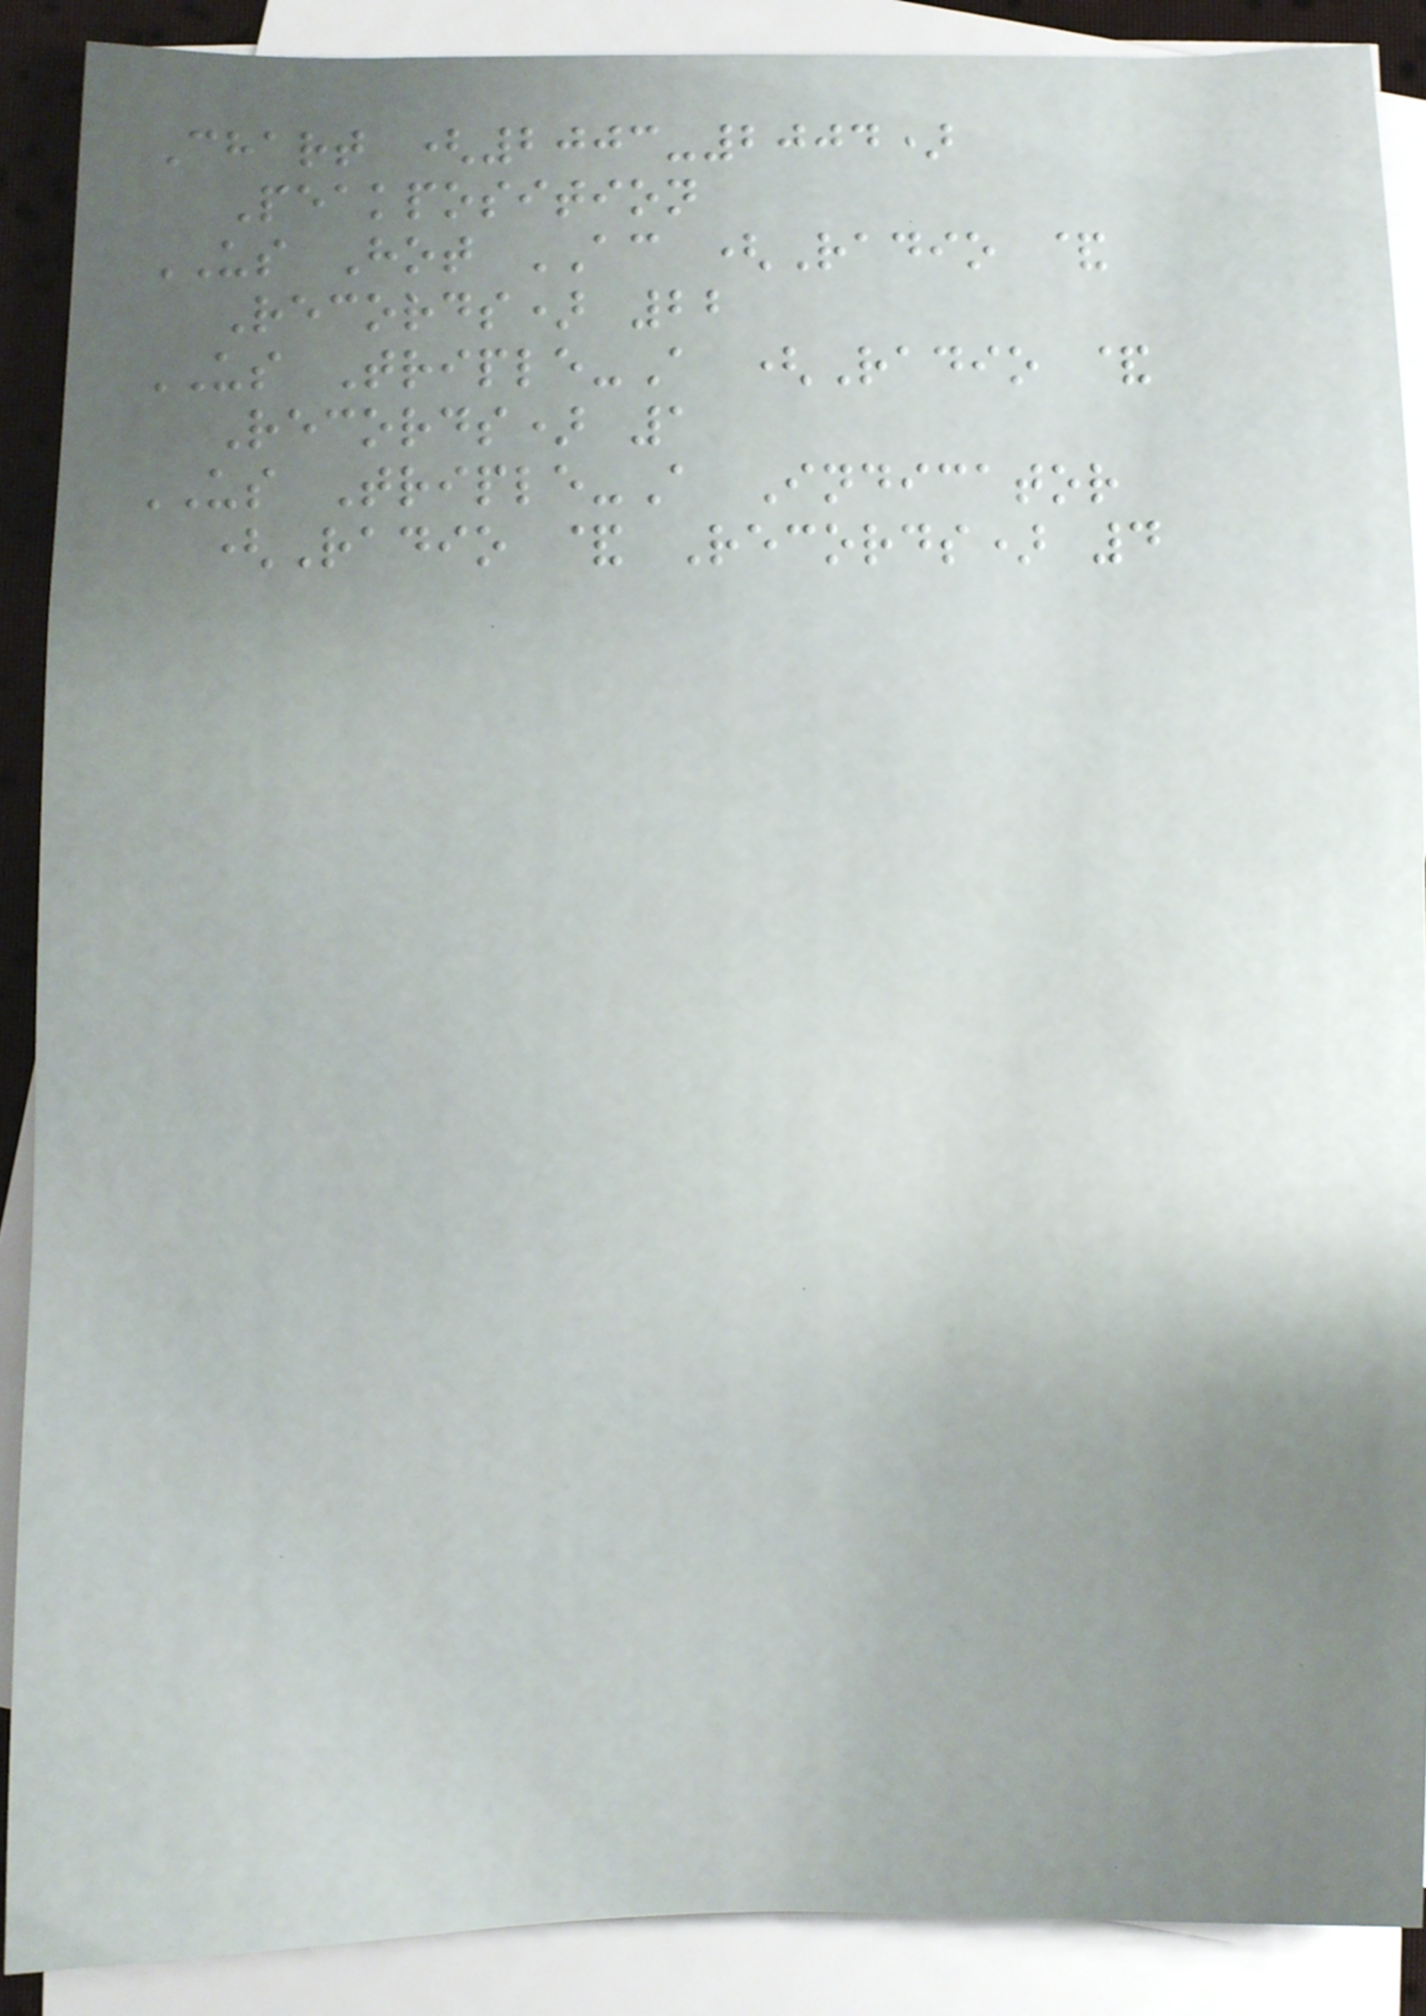Chart (2003-2004)
Peakposition
US Hot AC (Radio &
Records) 22
US Triple-A (Radio &
Records) 1
US Triple-A Indicator
(Radio & Records) 4
